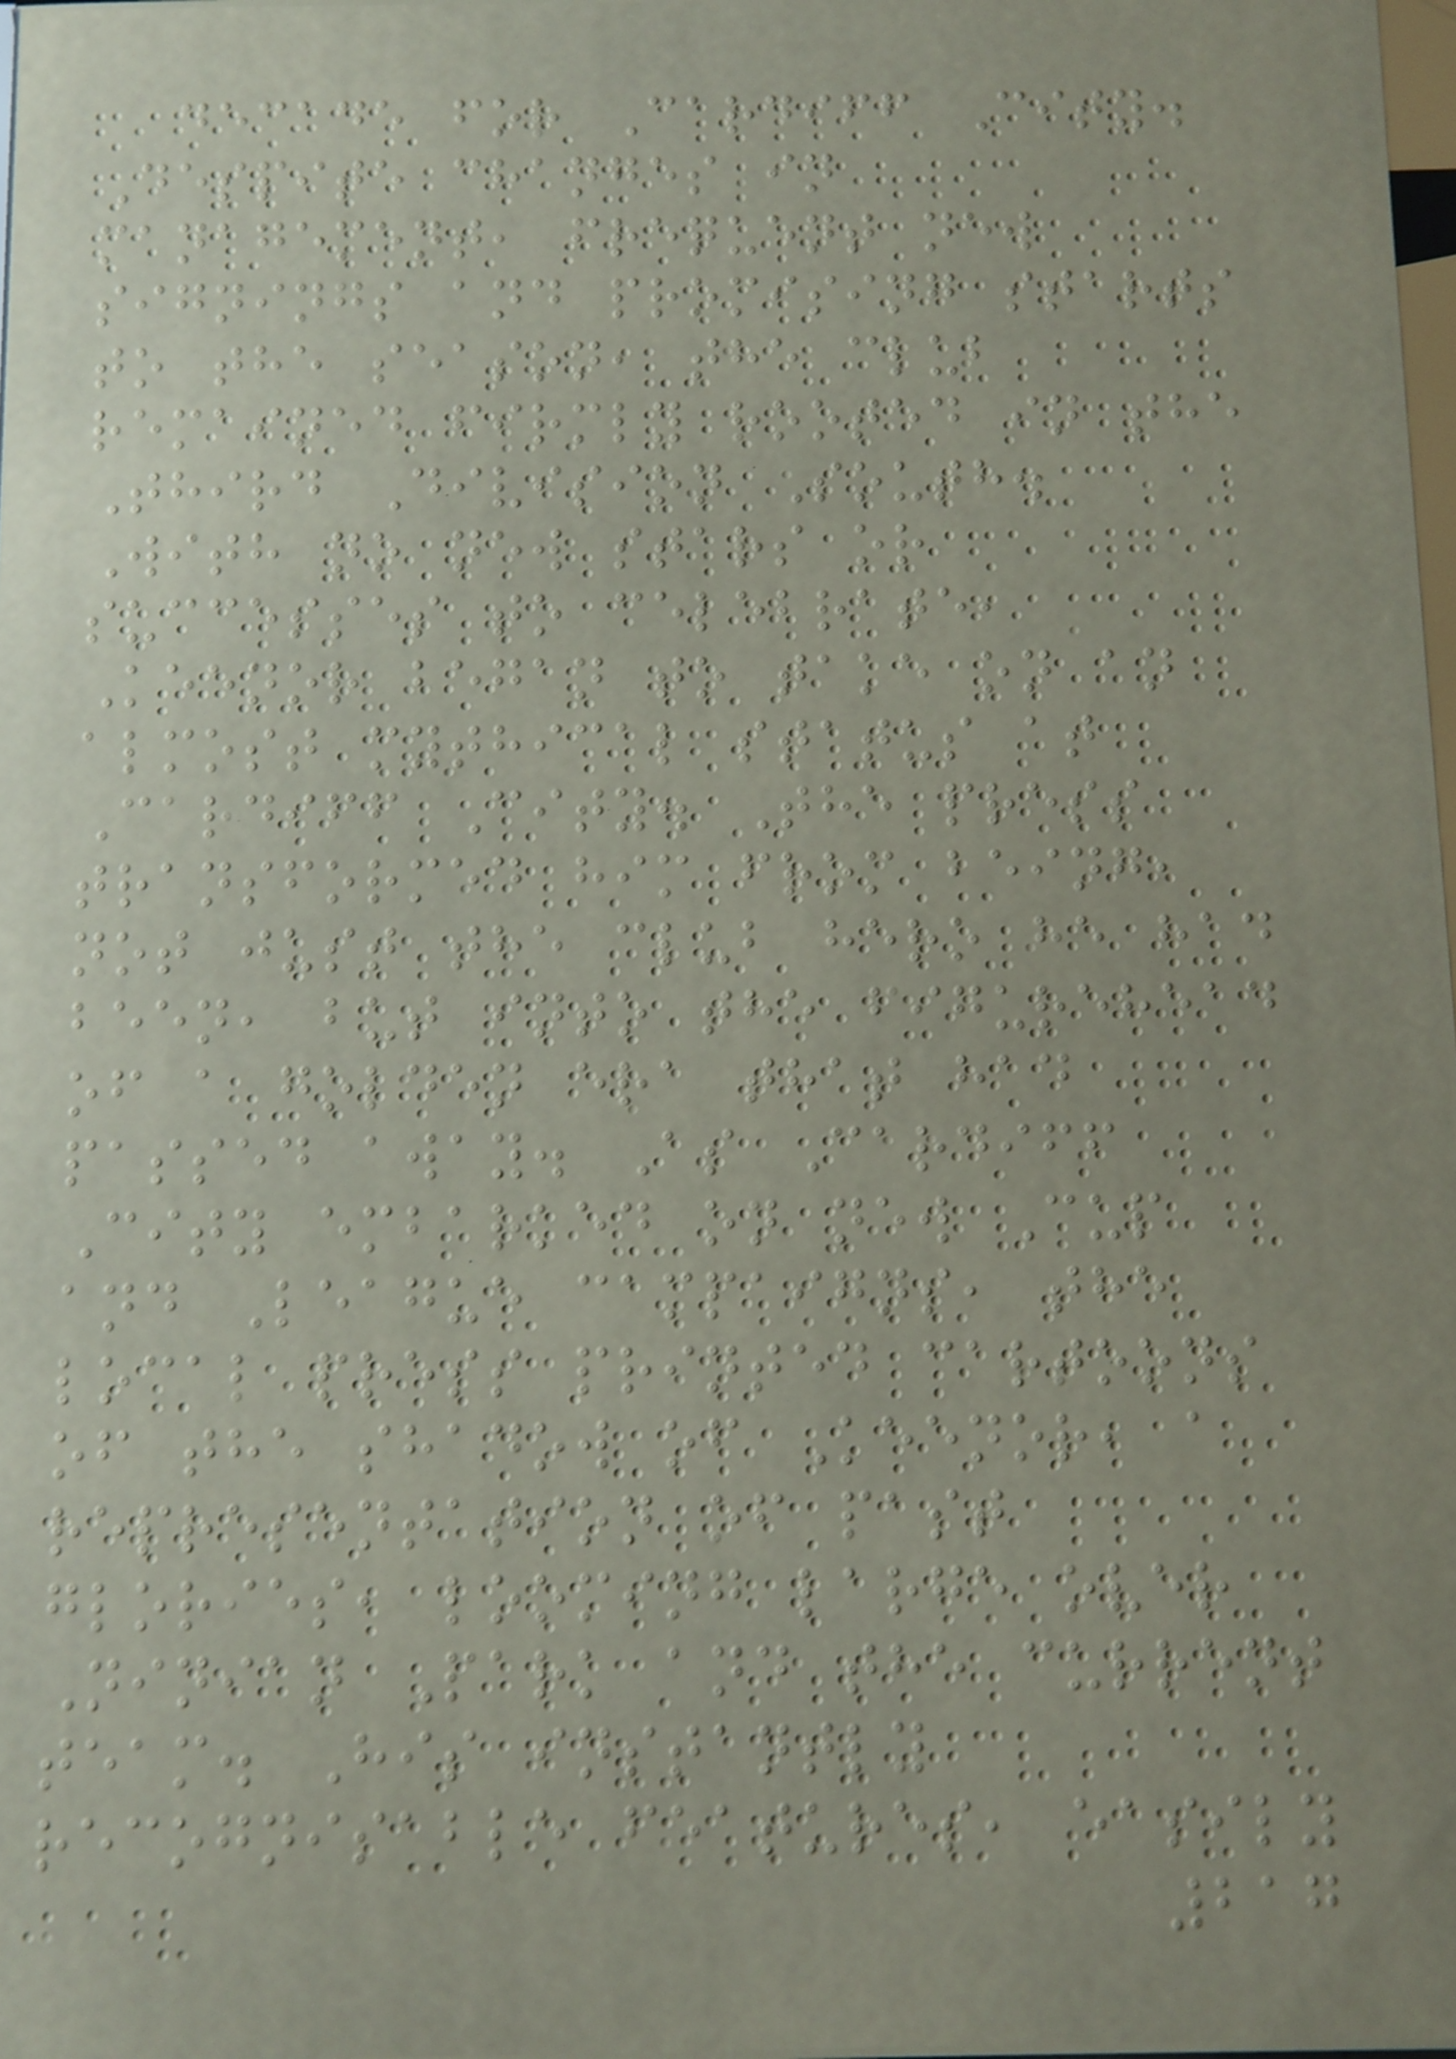decade for Cardiff City.
Despite changes in
management, frequent new
signings and promising starts
to the season, the club
remained firmly rooted in the
Third Division South.
With no new stars or
successes to celebrate,
Keenor began to take on an
almost mythical status at
Cardiff City. The press
transformed him from being,
not just the club hero he had
been, but into the figurehead
of a golden era that had
passed away. As Cardiff
City embarked on new Cup
and League campaigns, the
local press printed cartoons
of the shadow of Keenor, a
representation of past
glories, looming large over
Ninian Park and the current
team. His instantly
recognisable features, easily
217
